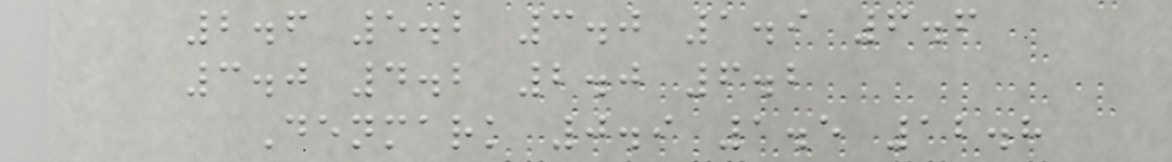2.6 5.2 3.0 1.9 6.6
3.0 4.2 2.0 6.2
Denmark 0.9 1.5 12.8
